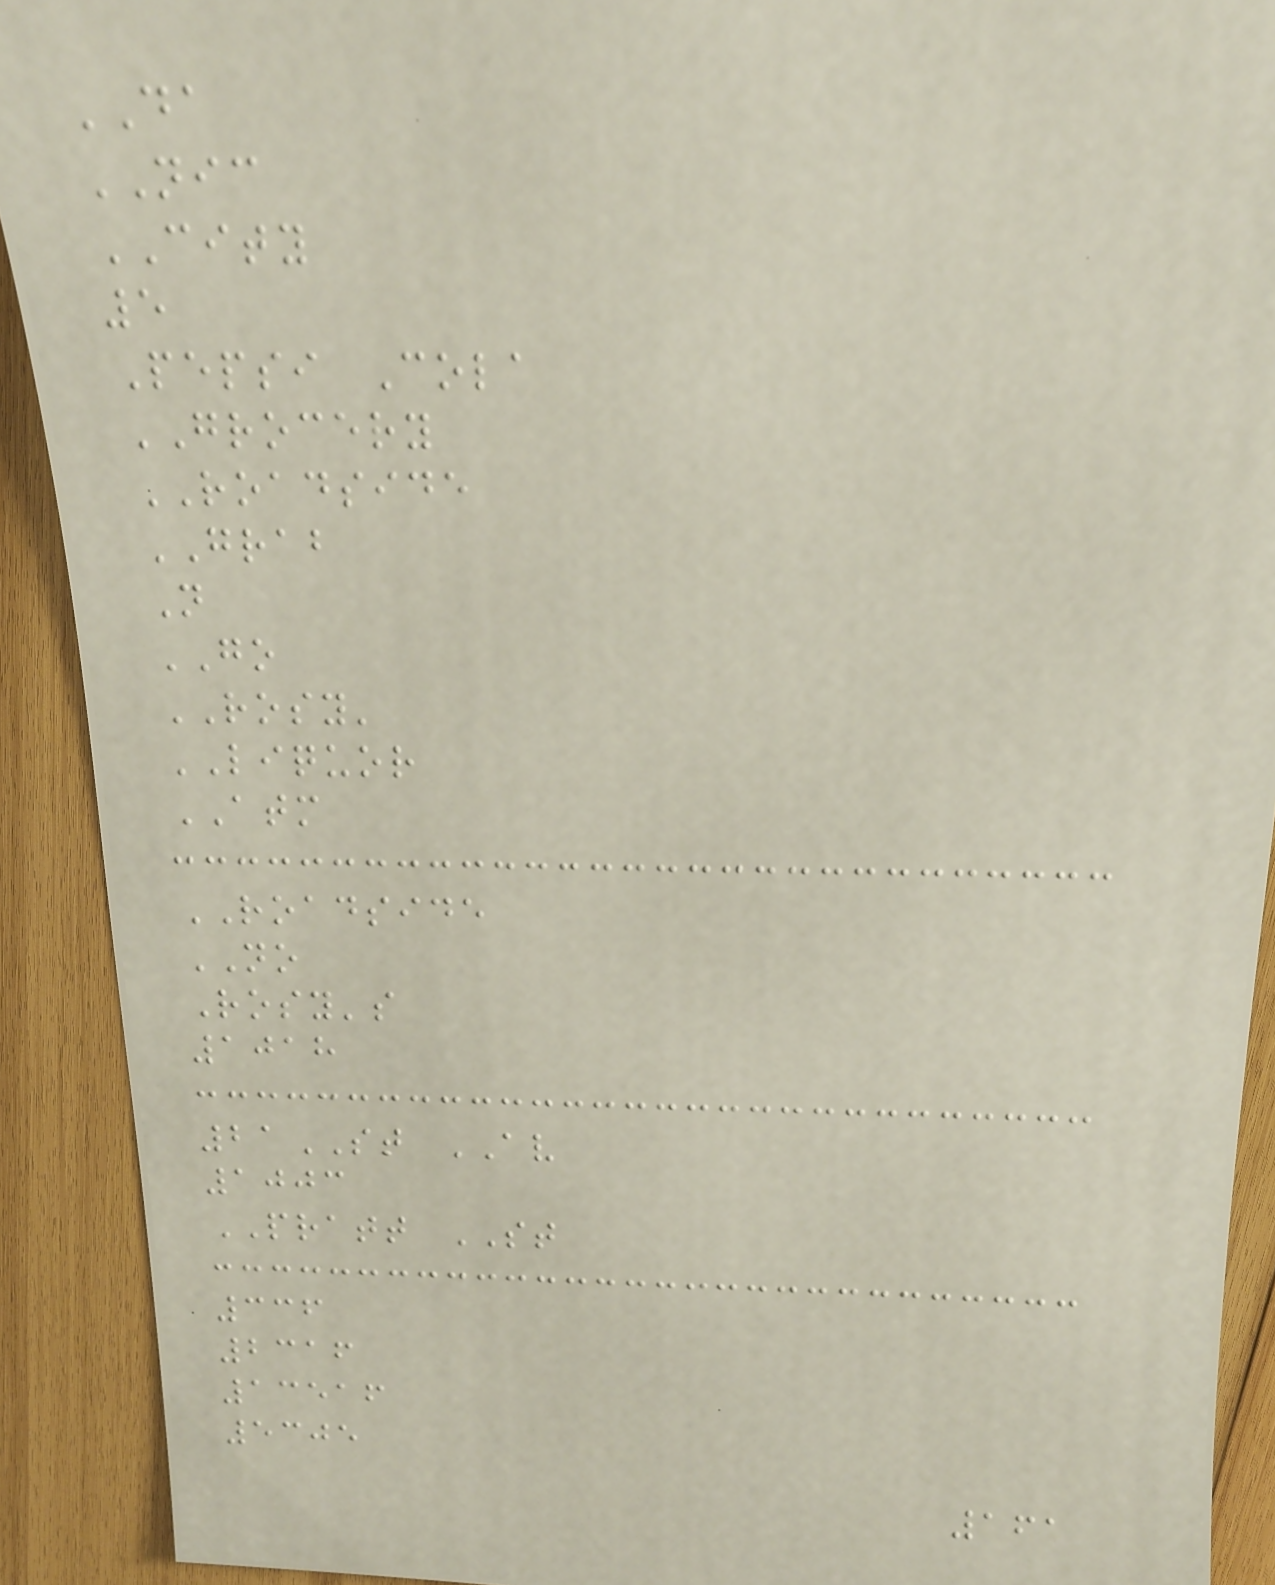DA
NIC
CITY
5
Pepsi Cola
GROCERY
ROADSIDE
GRAB
N
GO
ROSY'
LIQUOR
ATM
ROADSIDE
NO
Rosy's
1018
21ST AV
1003
PRATT ST
336
2316
13516
5305
161
